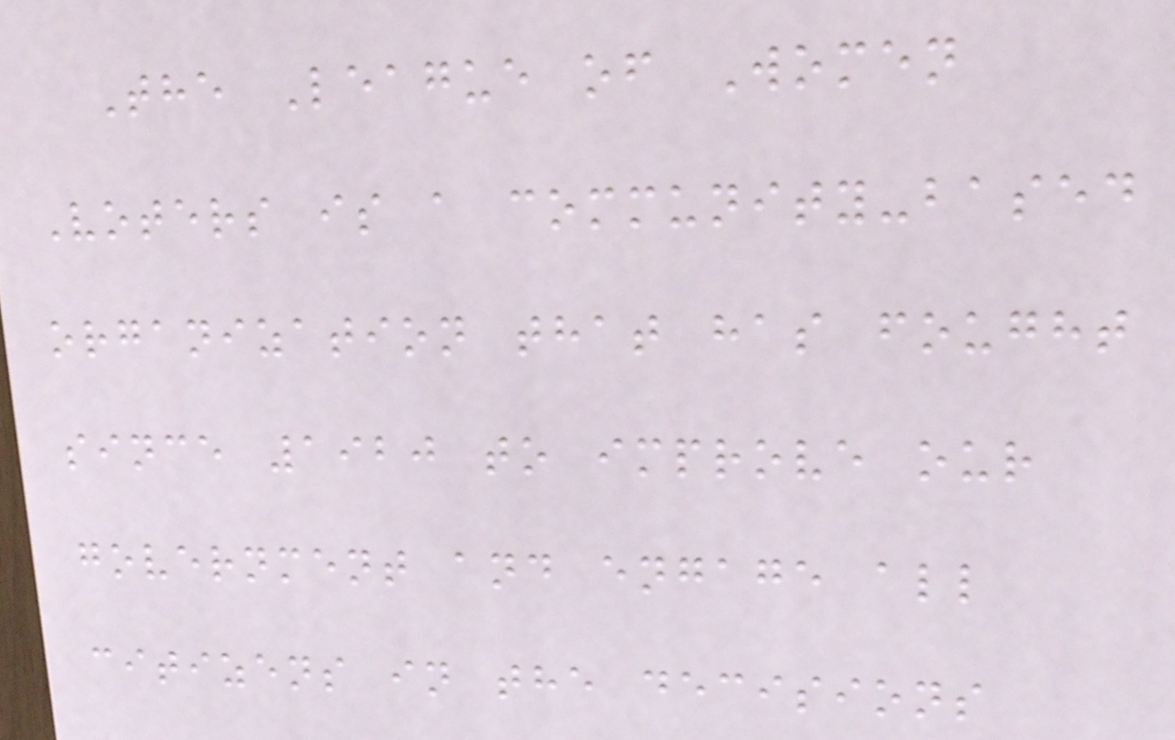The League of Women
Voters is a community-based
organization that has fought
since 1920 to improve our
government and engage all
citizens in the decisions
